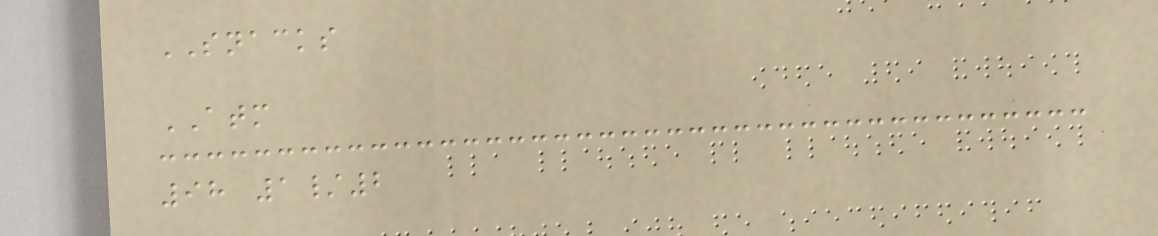SNACKS
ATM
98 1/2
